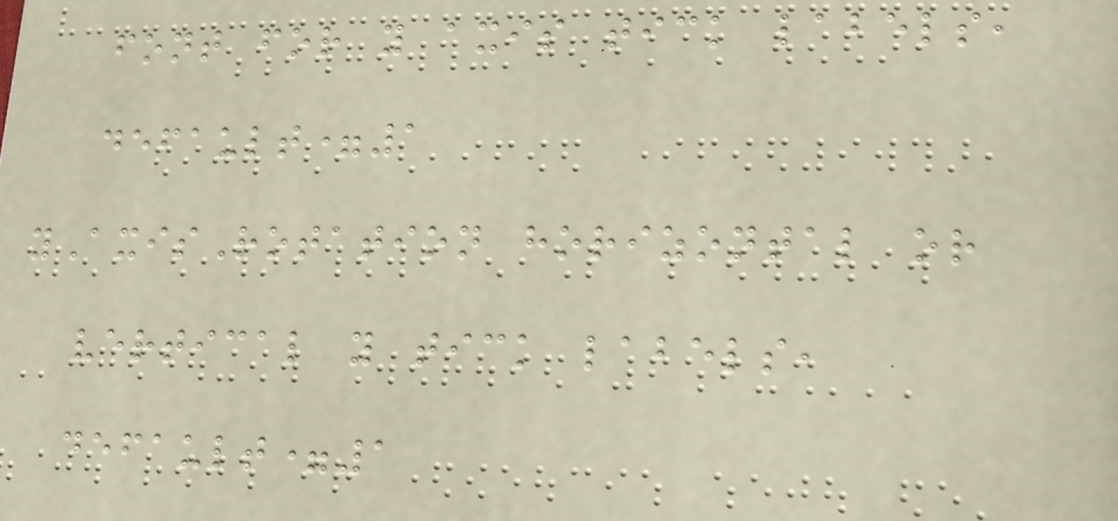font for y axis tick labels,
default=1
yAxisRotation horizontal or
vertical y tick labels,
default=1
